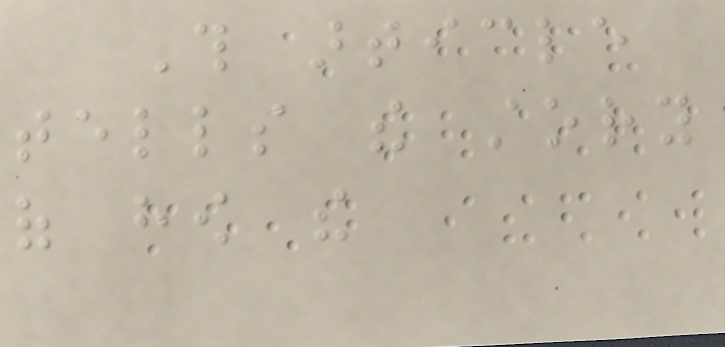This article
tells the story
of how the
